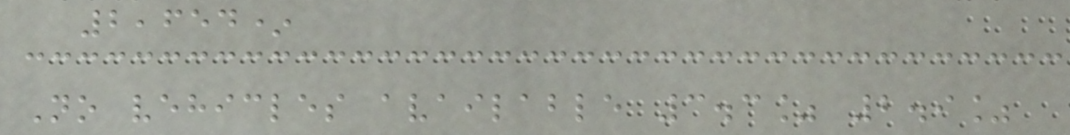2,654*
No vehicles available 3.3% 2.9%
